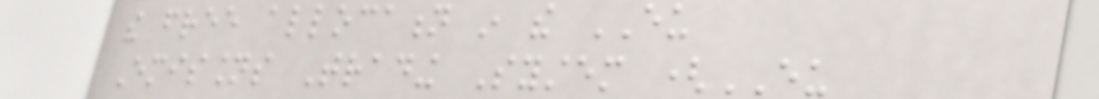the free allocation in the EU
Emissions Trading System (EU
